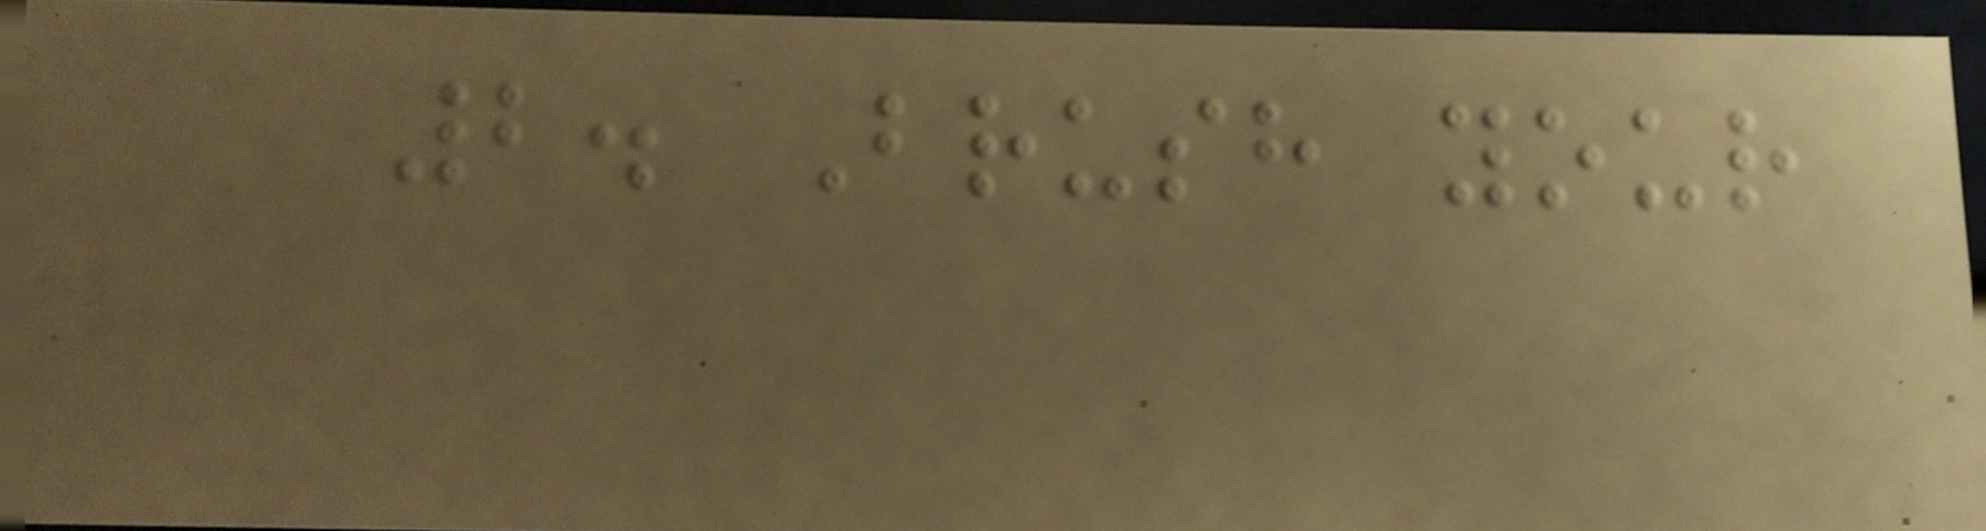2. Brush your
